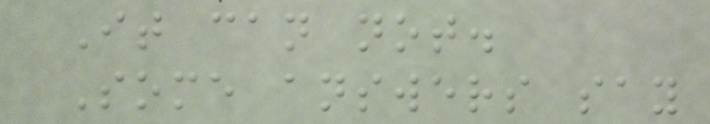It can not.
Some answers say
